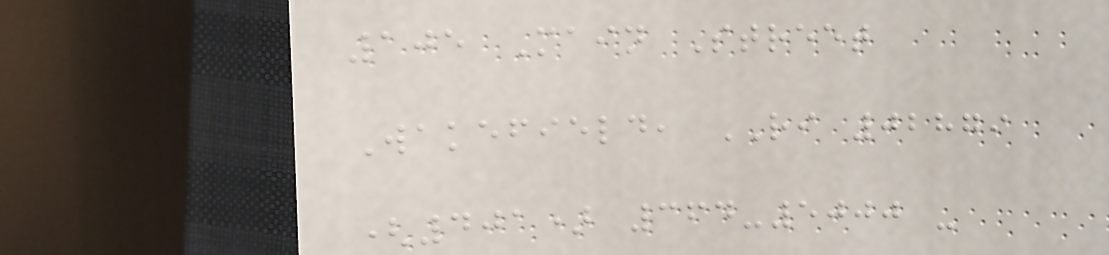105 Main Street
Wakefield, RI 02879
(401) 364-5000 -
